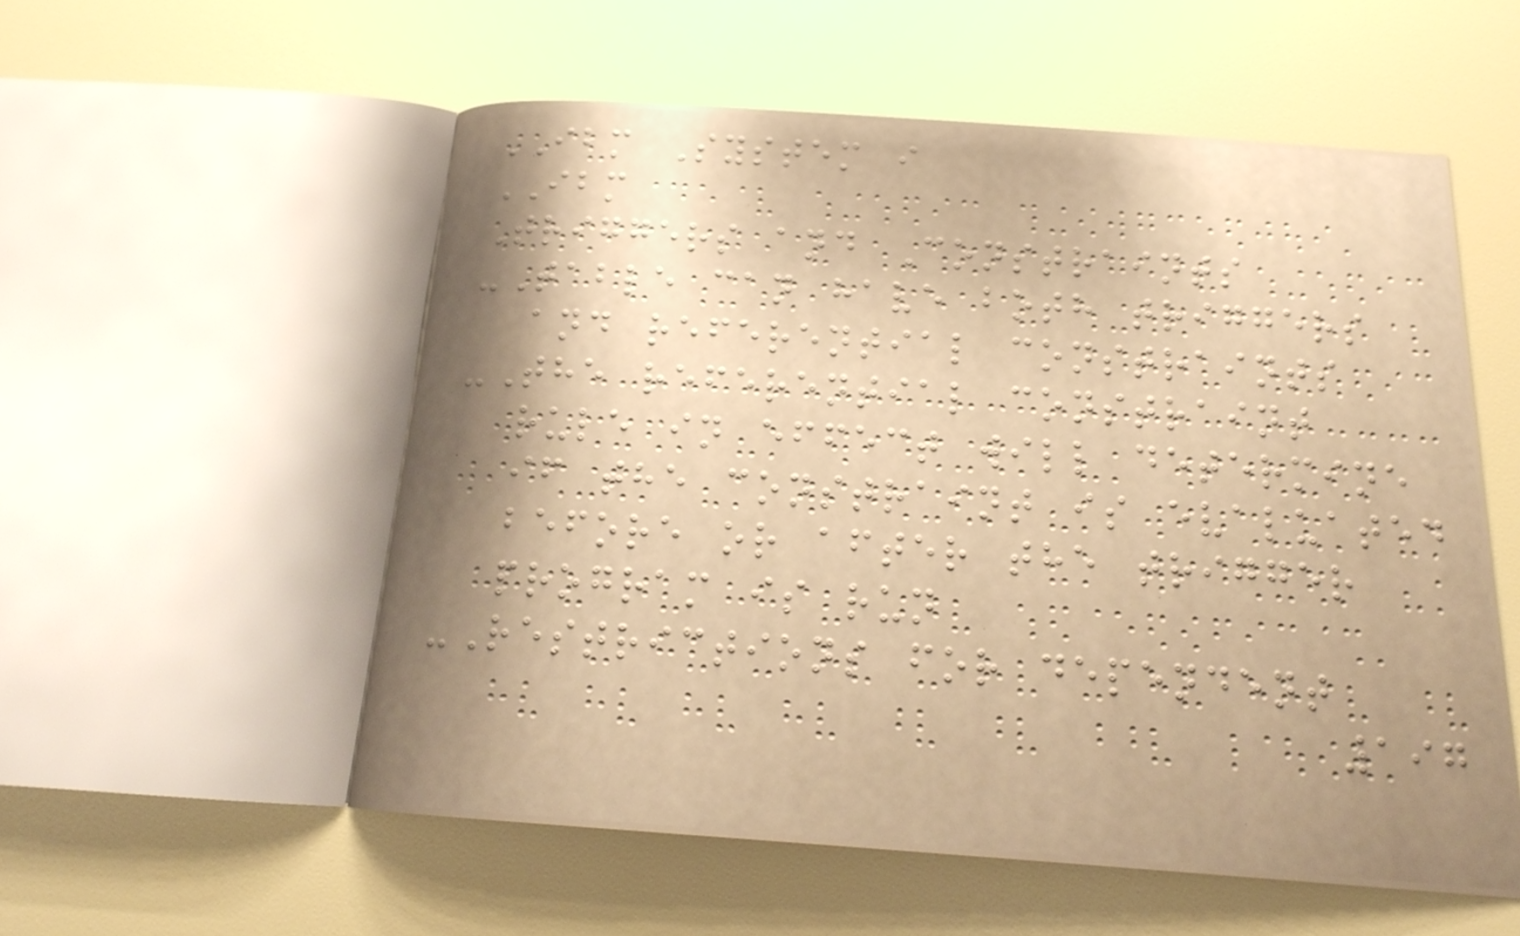IBM System i
IBM
Triggers and Constraints
-Table can have both triggers
and referential constraints
-The referential constraint
rule in effect will determine
if the constraint is evaluated
before or after the trigger
program is run
-Restrictions for dependent
197
